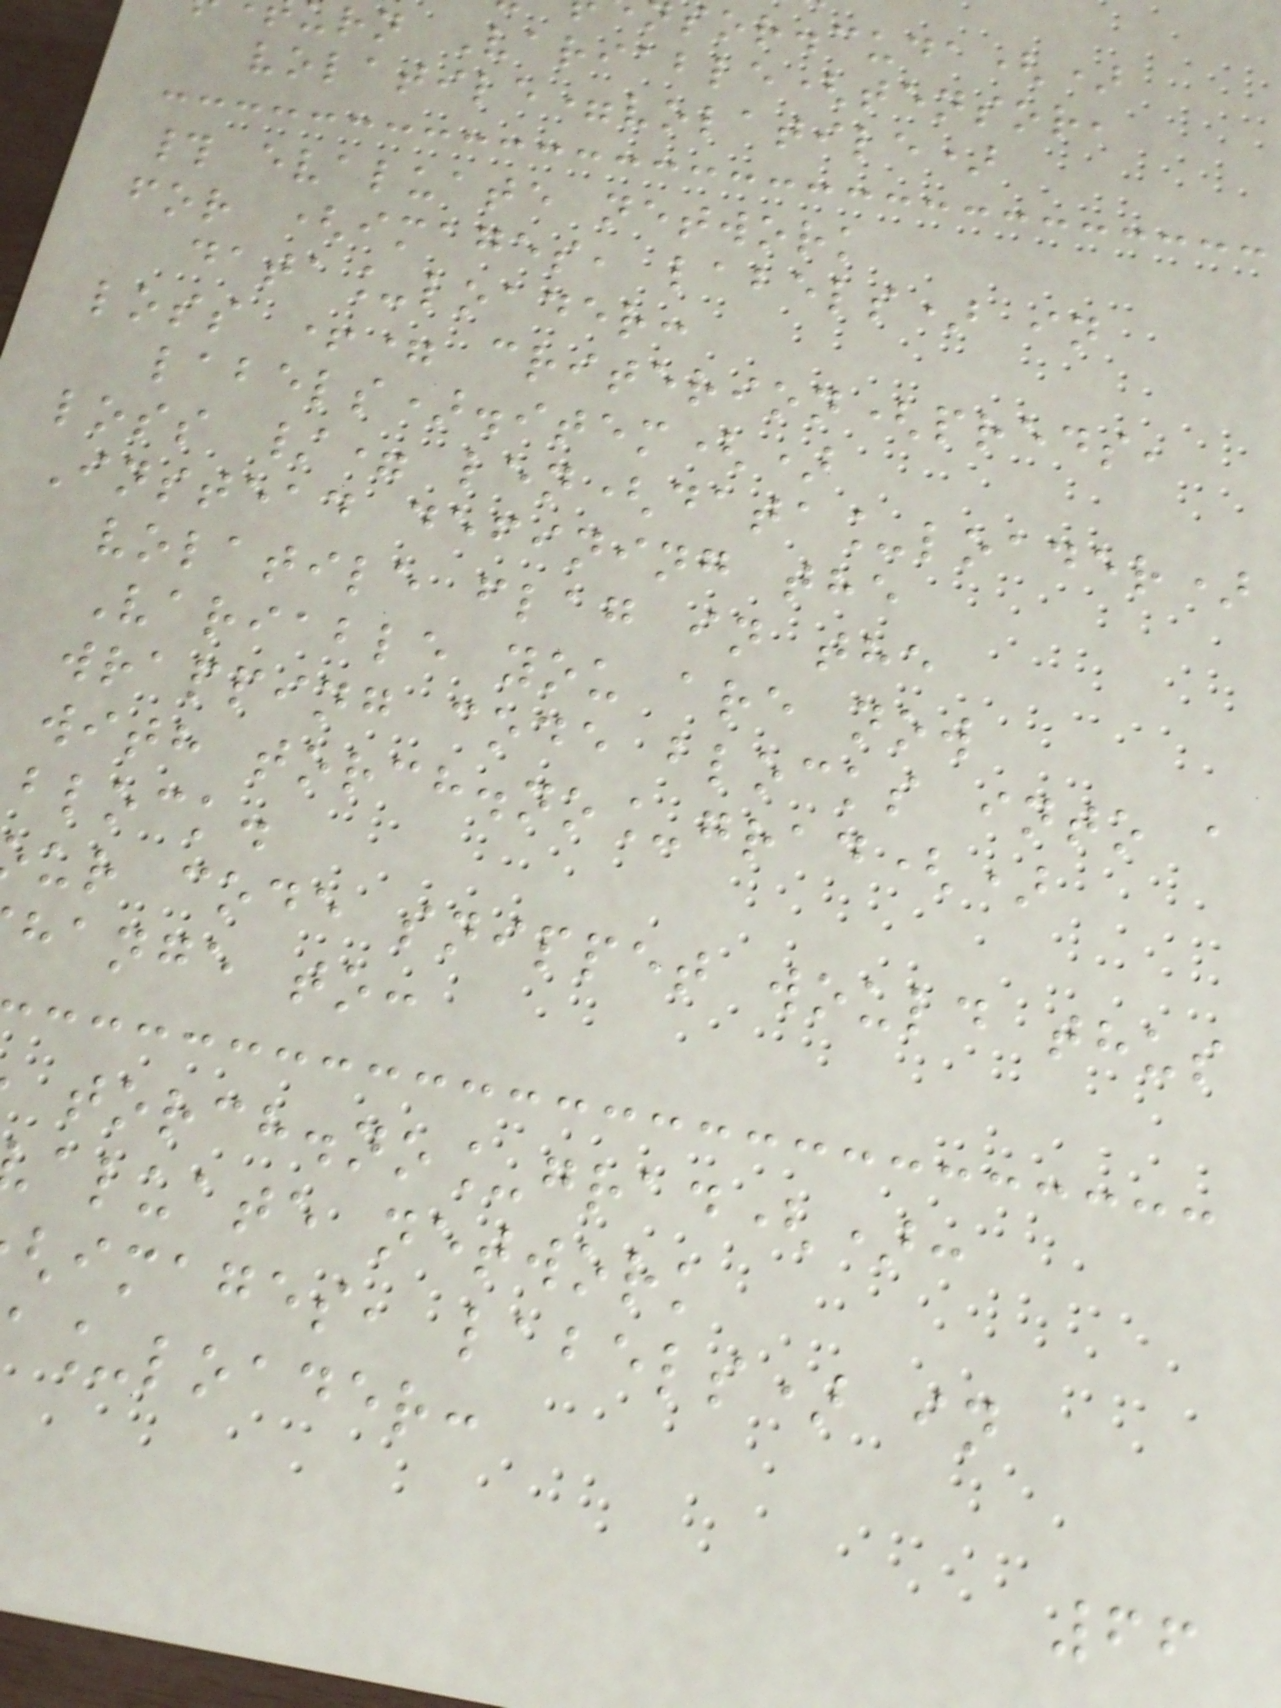sor.cuda()
rn Variable(tensor,
volatile=volatile)
# evaluate network
for (images, labels) in
data_loader:
loss += criterion(preds,
labels).item()
loss /= len(data_loader)
Instead defining the
volatile flag in the
Variable you are now
wrapping code blocks into a
with torch.no_grad()
block.
ur code snippet would thus
hange to:
torch.no_grad():
aluate network
images, labels) in
_loader:
66
